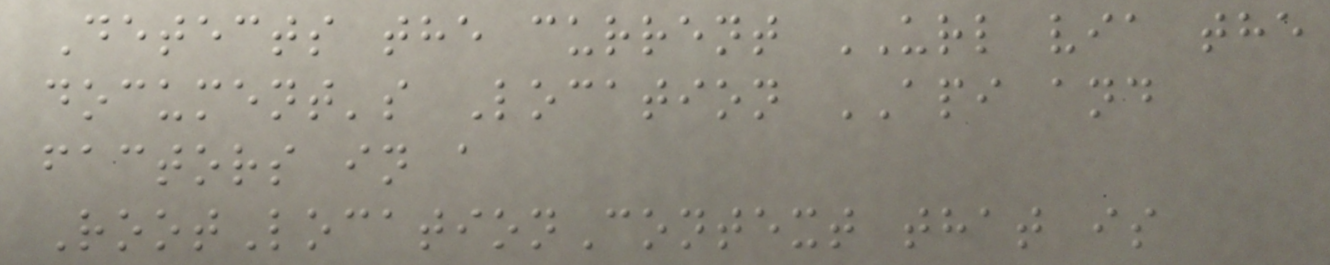Detects the current URL via the
document's Location API and
factors in a
RootLocationContext that is
